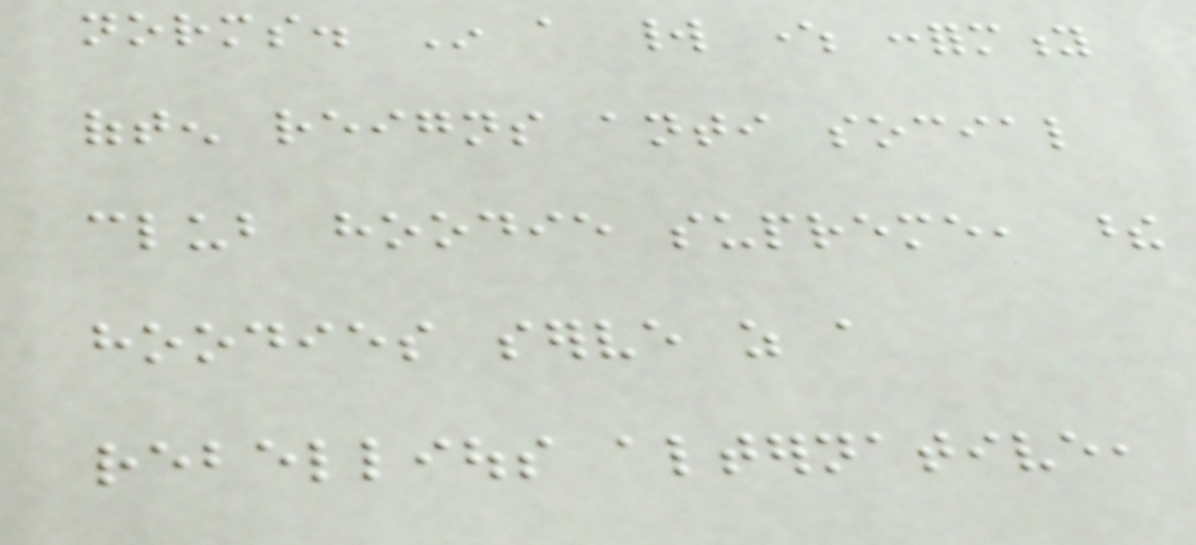norms. In a world where conformity
often reigns anti social
club hoodie supreme, these
hoodies serve as a
rebellious alternative,
